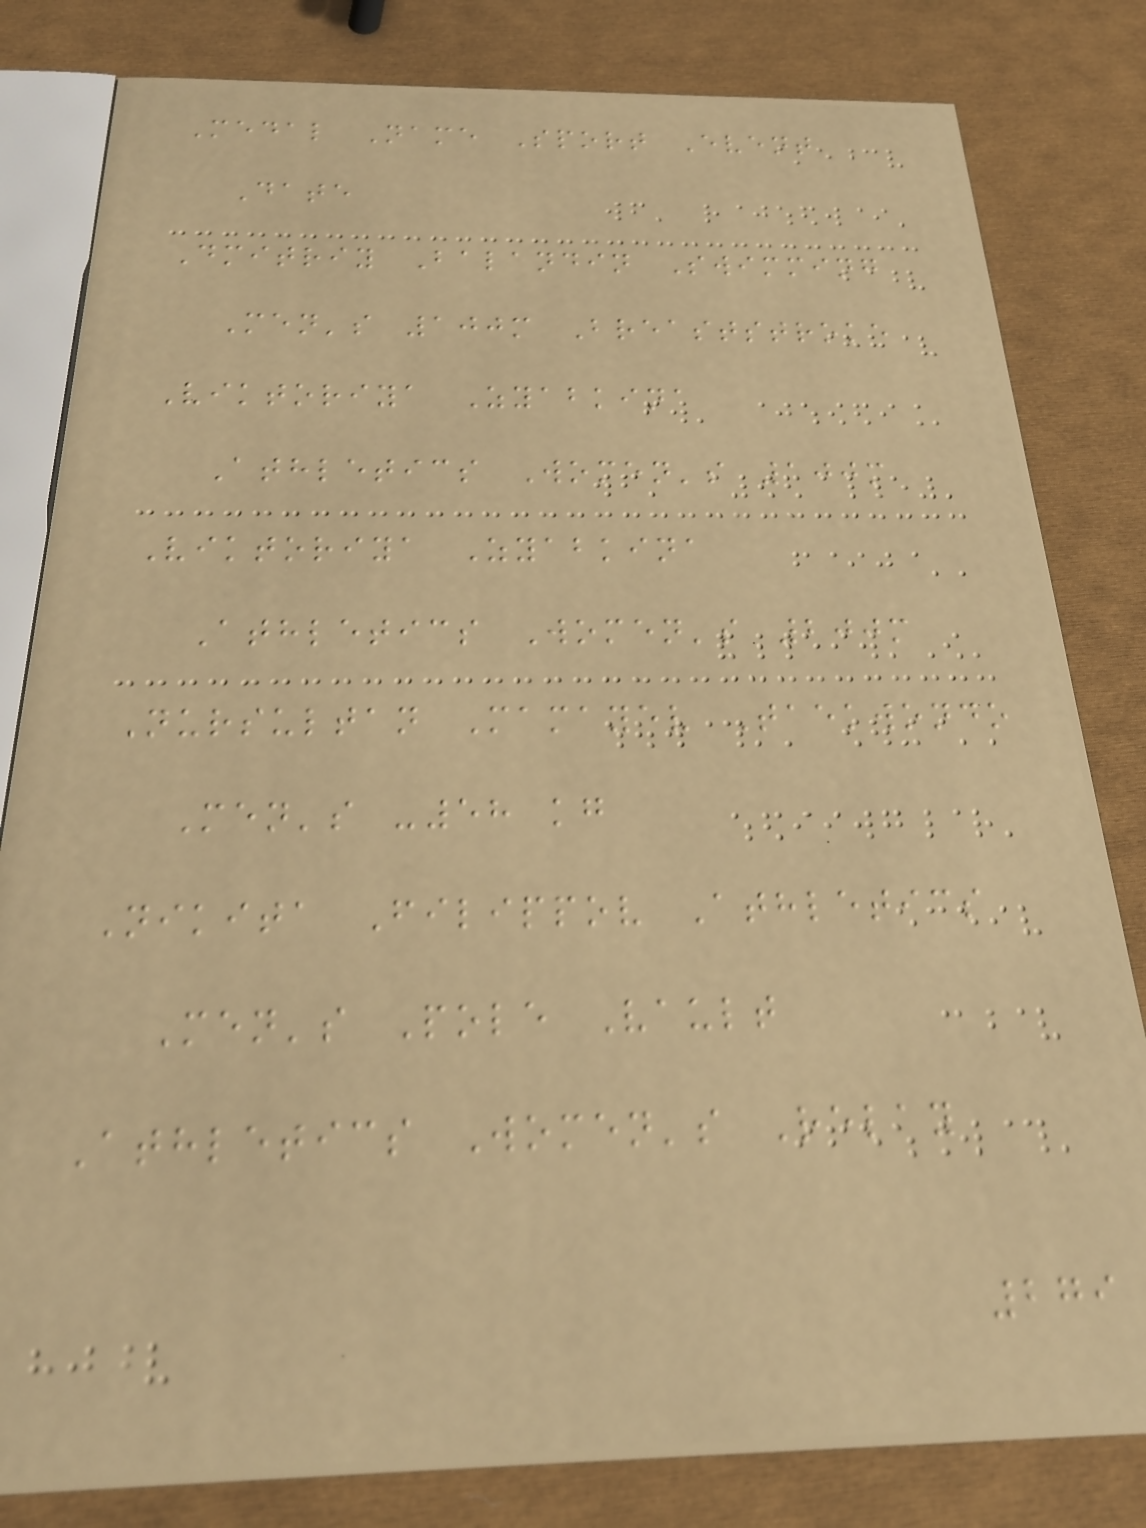Medal Name Sport Event
Date
Dmitriy Balandin Swimming
Men's 100m Breaststroke
Viktoriya Zyabkina
Athletics Women's 100m
Viktoriya Zyabkina
Athletics Women's 200m
Nursultan Mamayev Taekwondo
Men's -58 kg
Nikita Filippov Athletics
Men's Pole Vault
Athletics Women's Relay
279
